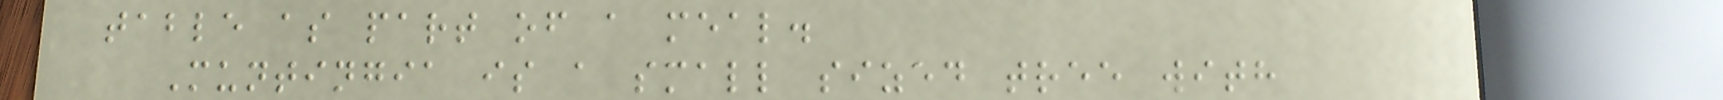table as part of a meal.
Muntingia is a small sized tree with
